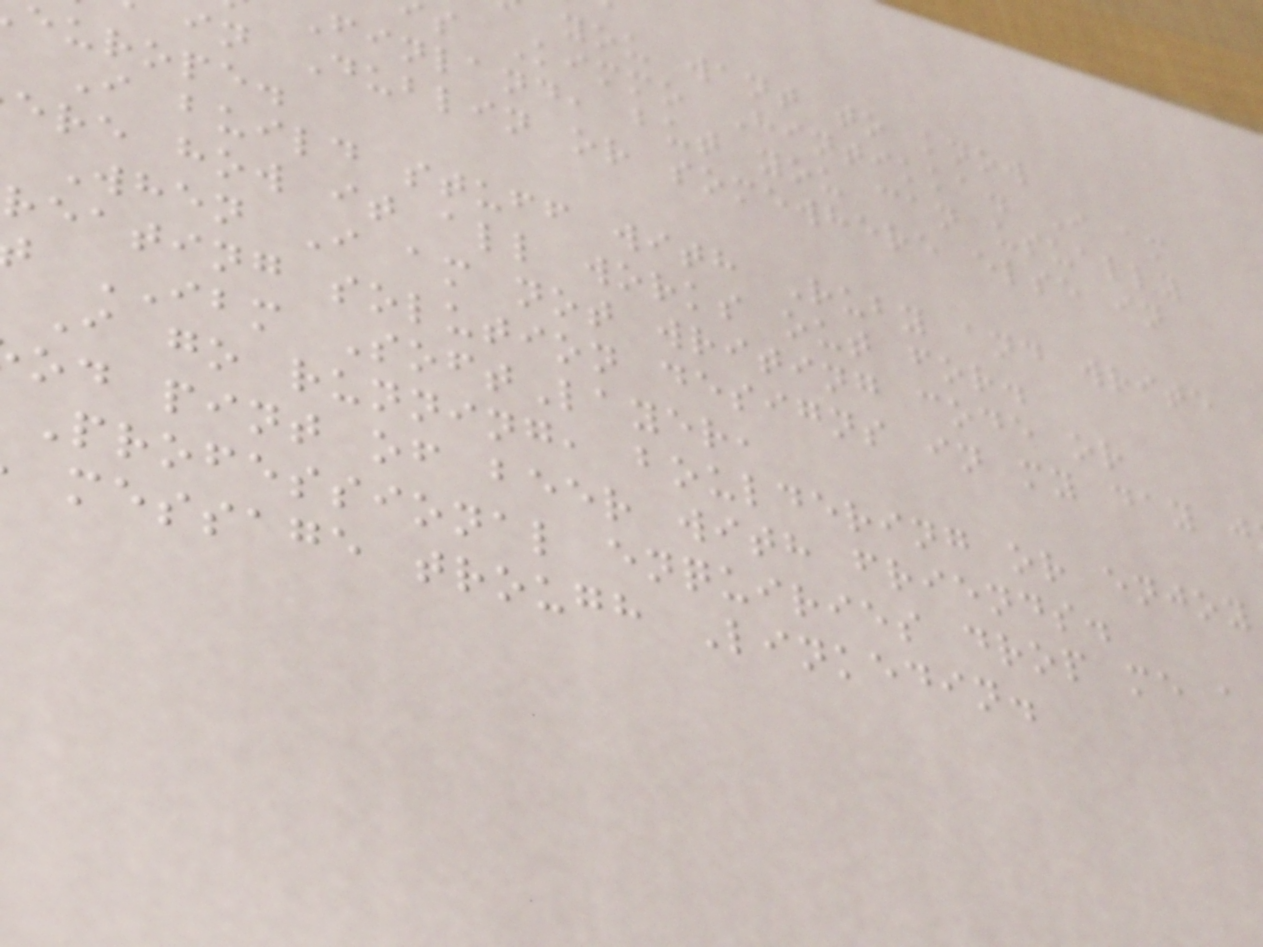you want to know
s Kimmo Hintikka. I am
Finland, but you can usually
in Dublin or somewhere else in
europe.
I build stuff with Ruby and write
ere how it all works out for.
When I am not writing code or
reating solution designs in my day j
IBM SoftLayer,
I go running, bouldering or enjoy
od pint of beer with friends.
Professional enquiries drop me a
message trough Linkedin.
